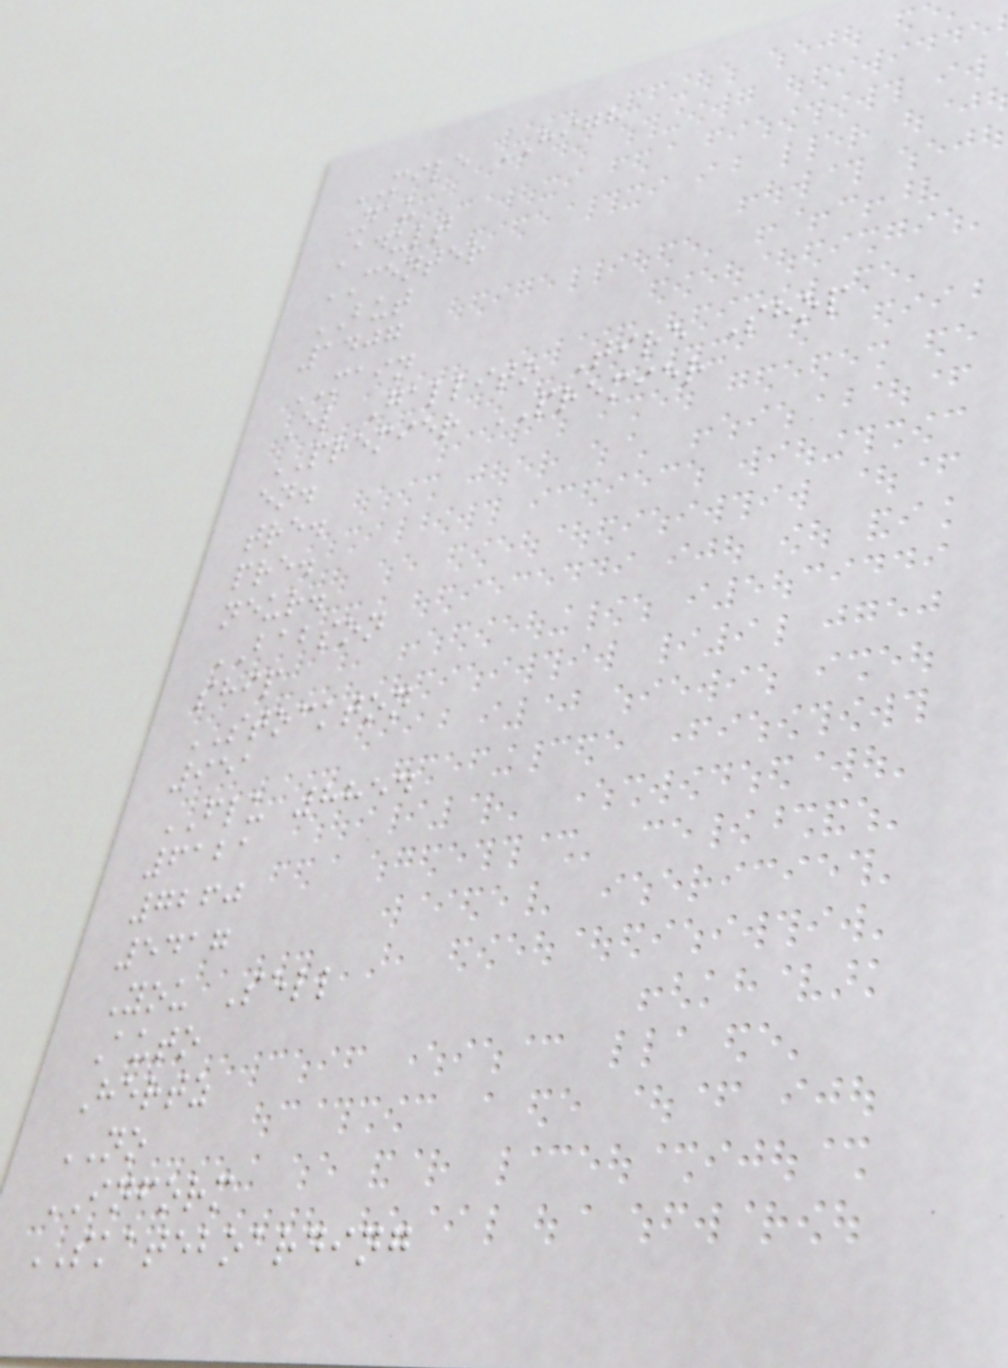MILE HIGH
Nau
Adult
CENTER
BUT
1407
MAIN
El Gallito Tire Shop
PREMIER PREMIER
en.
tre.
pre.
neur.
BABSON
ship
STOCKTON
951
FLU 8854
6121
7260
5417
You Sell
Auto
Hertz
NO
INFORM
SKATEBOARDING
